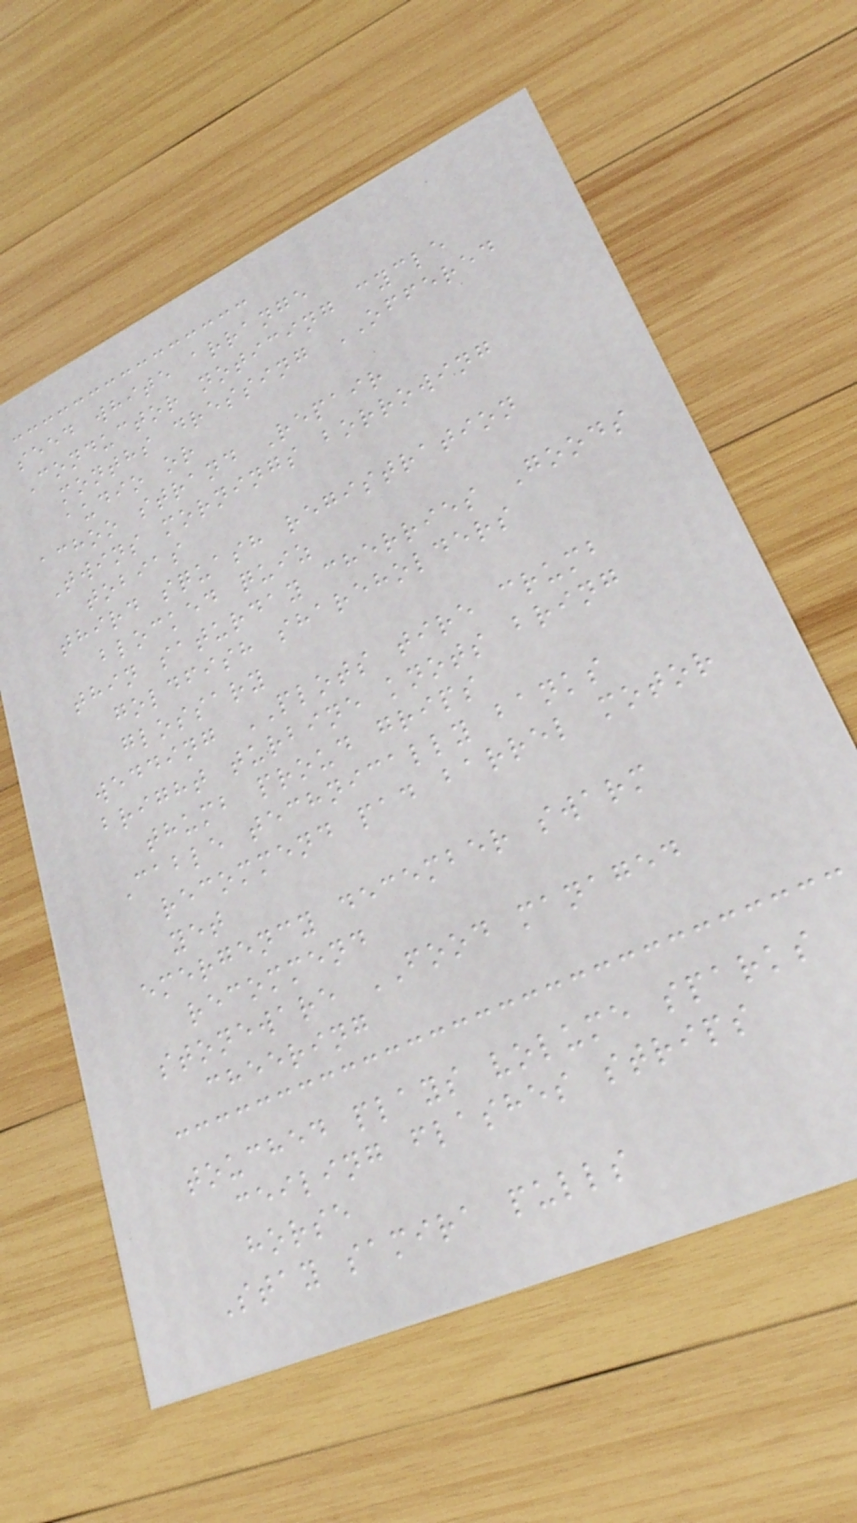seed white arrange
Conductor noticing cycle
months dressing OFFERED
audio or
achoo strand Repair
Twins mornings borrowing
tobias
third squash registration
blocked quiz
thin saturday cherries Goods
goldfish shareholders
glossary
wedding PLOTS tire crumb
bright turbine knots bring
thumb proud grips
Cable technically banks
recommend pad barrel motor
yet
emergency december swarm
recommend
stoneware FOOD managed
cheering
touched plays volume sparks
ceiling flashes strips
horse
Stay samira pulls
